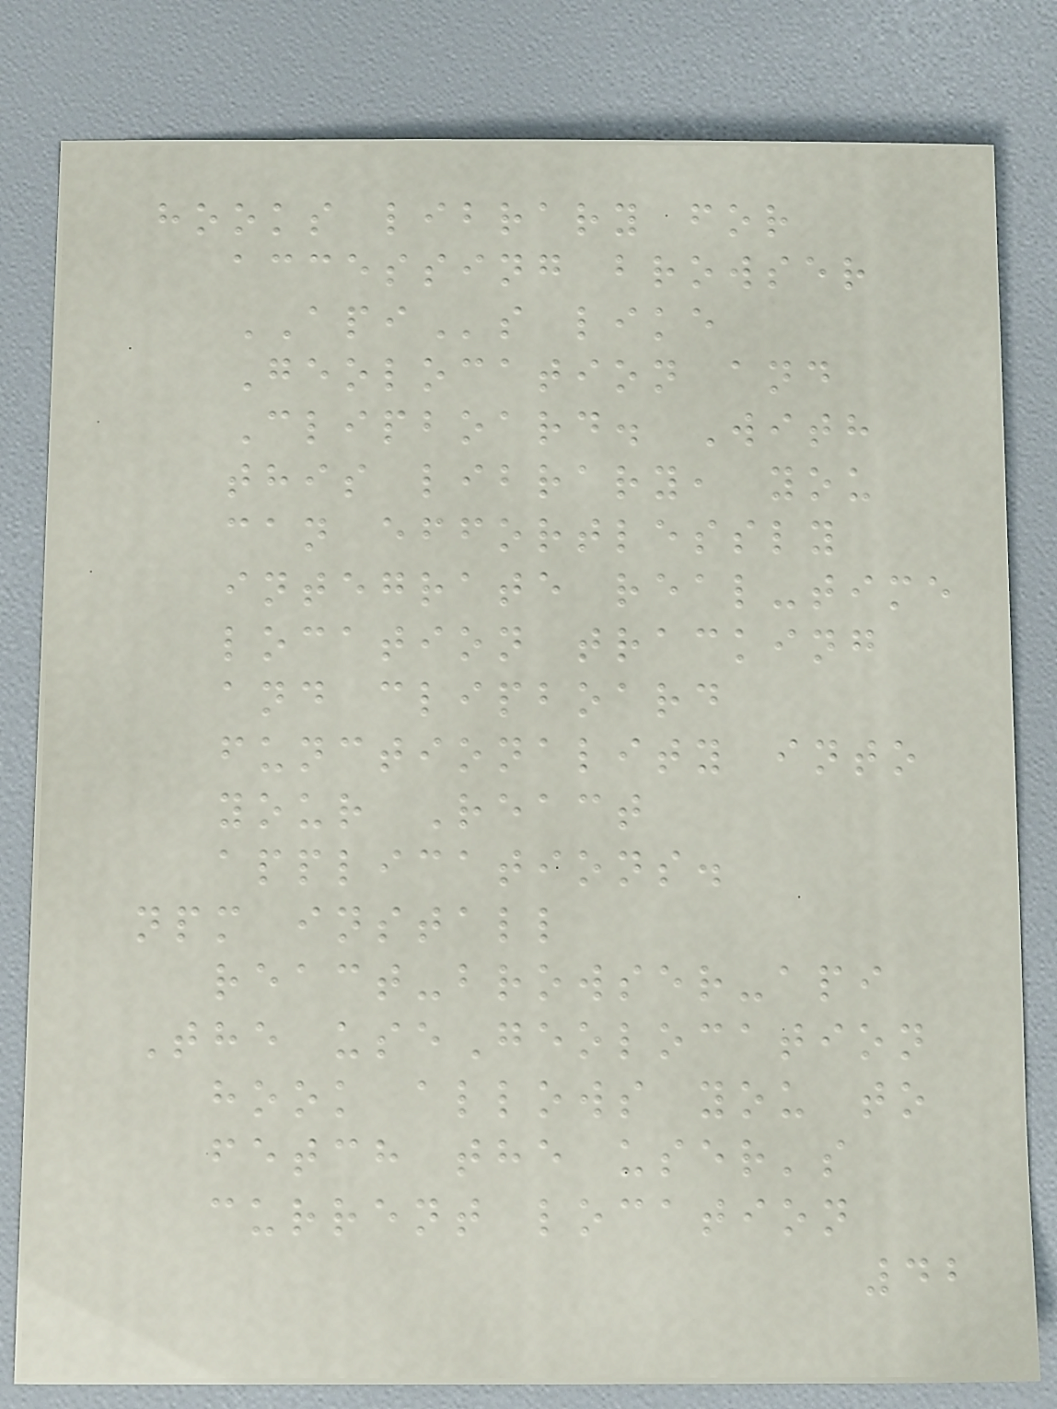hooks library for
accessing browser
APIs like
Geolocation and
Clipboard. With
this library, you
can effortlessly
integrate real-time
location tracking
and clipboard
functionality into
your React
applications.
npm install
react-browser-api
The useGeolocation
hook allows you to
fetch the user's
current location
42
